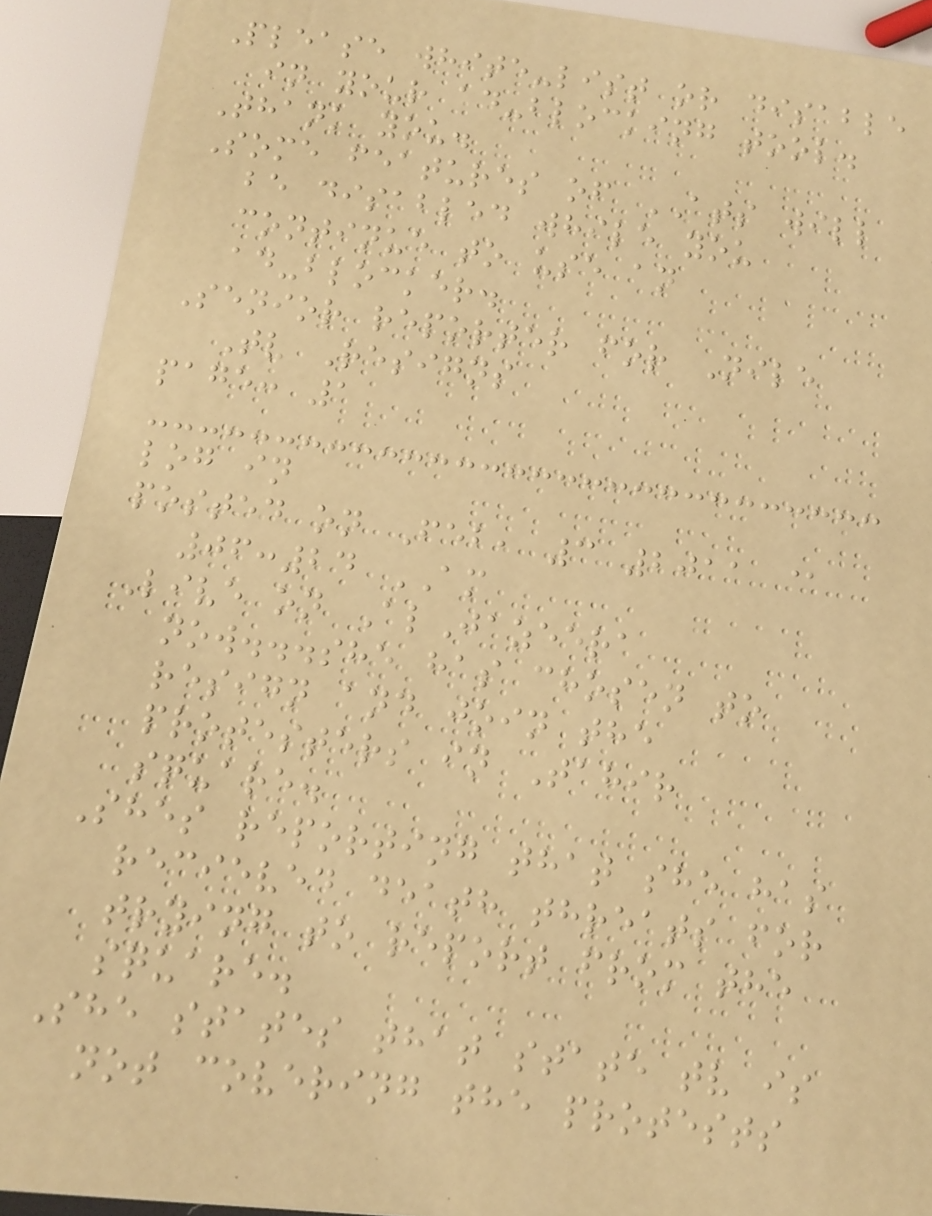Please white-list or disable
in your ad-blocking tool.
Thank you.
Some features of ATS will
be disabled while you
continue to use an
ad-blocker.
Senior reporter for Nile
Tv Resigns
page: 1
log in
posted on Feb, 3 2011 @
06:24 AM
Live on AlJazeera
now...she has chosen to
resign and join the
protesters in Tahir
square.
Shes reporting that she has
recieved death threats for
trying to report from the
square.
She states that state tv is
not covering the protests
